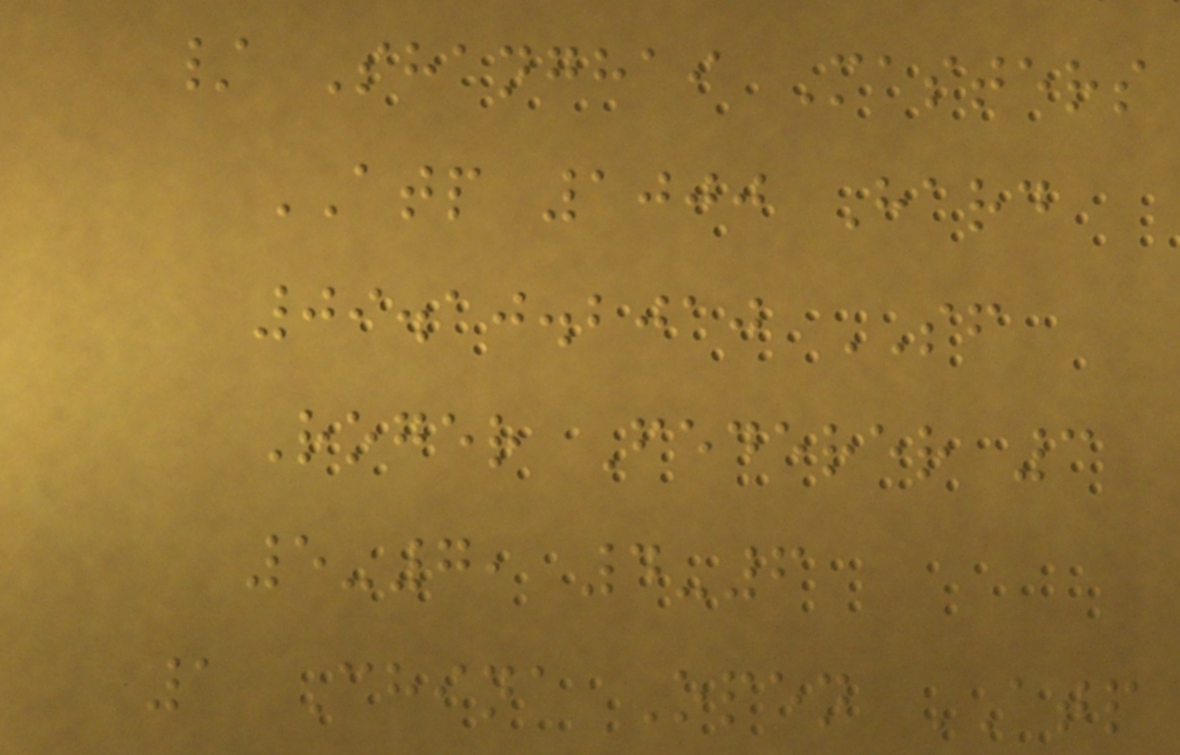/ Shanghai Masters
ATP 1000 Hard
09.10.2010 SF
Roger Federer 3
5-7, 4-6
1 China Open ATP
